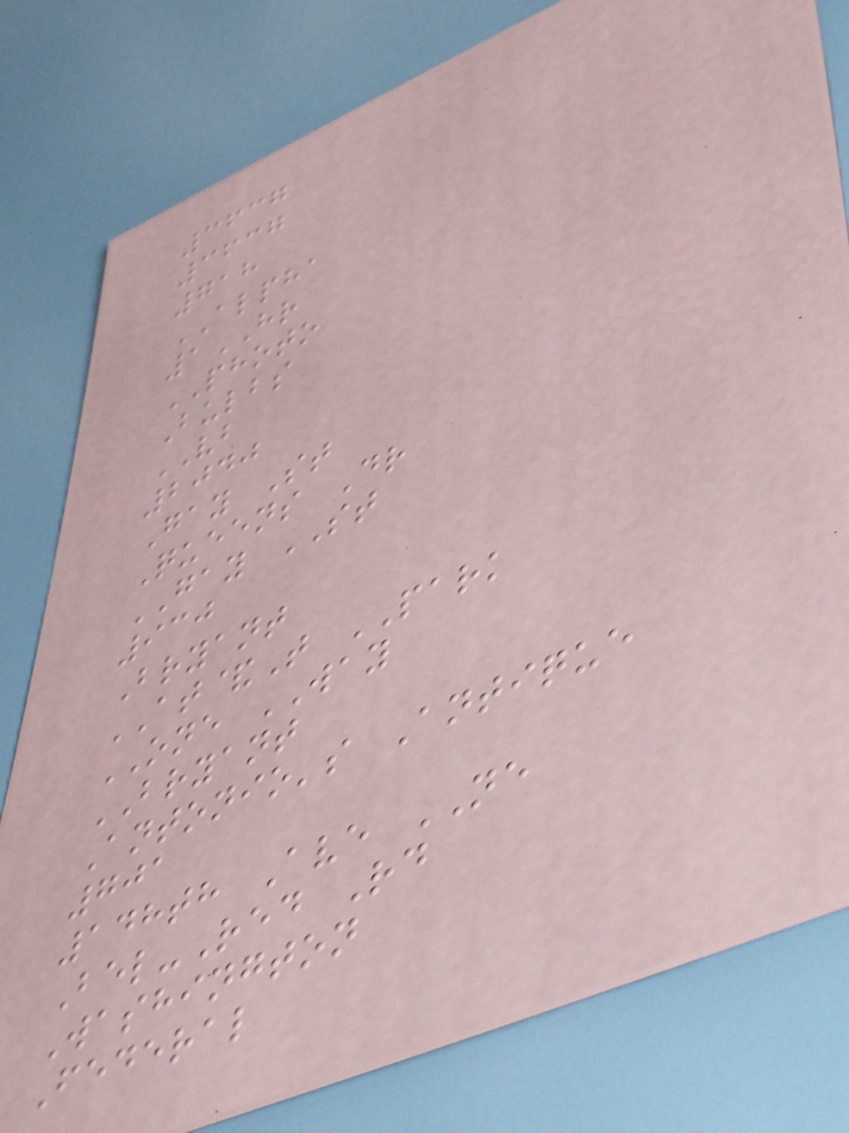3637
3637
718
ALPHA
1HR
PHOTO
Bulbs
VB
2040
Gay St
Queens Dr
GAY ST
930
Bryant
AT&T PARK
ONE WAY
BRYANT
Antonio's Antique
701
148th Ave NE
Bel-Red Rd
Washington
Federal
